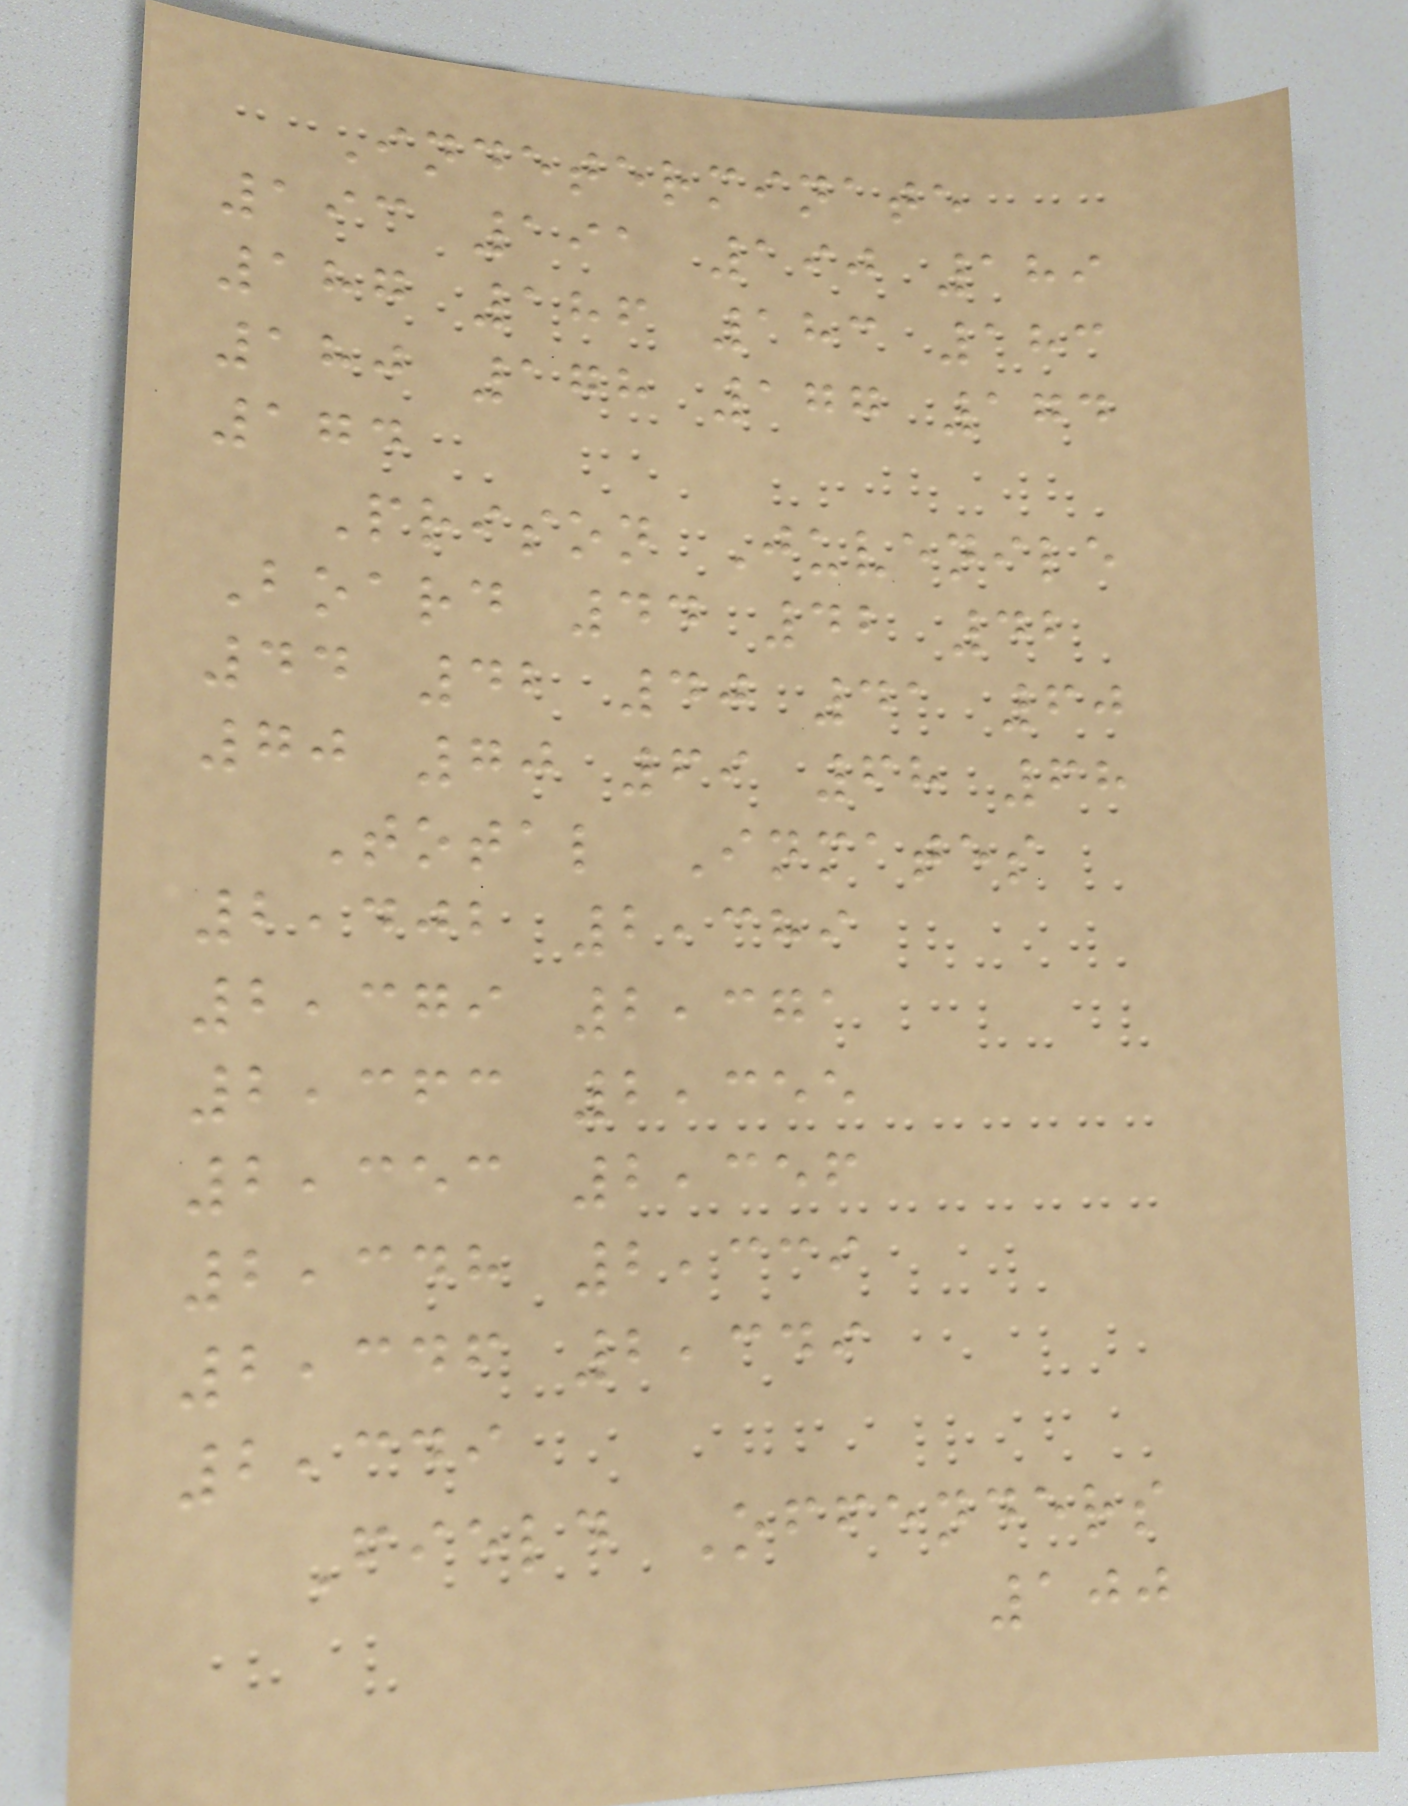Indeterminate
193 191 190 189
187 186 183 183
180 178 177 174
174
Prison Juvenile
Board 44 42 42
44 42 40 41 60
70 70 69 68 68
Total Inmates
2,402 2,389
2,379 2,371
2,363 2,355
2,353 2,356
2,348 2,339
2,346 2,349
2,349
Field Offenders
100
